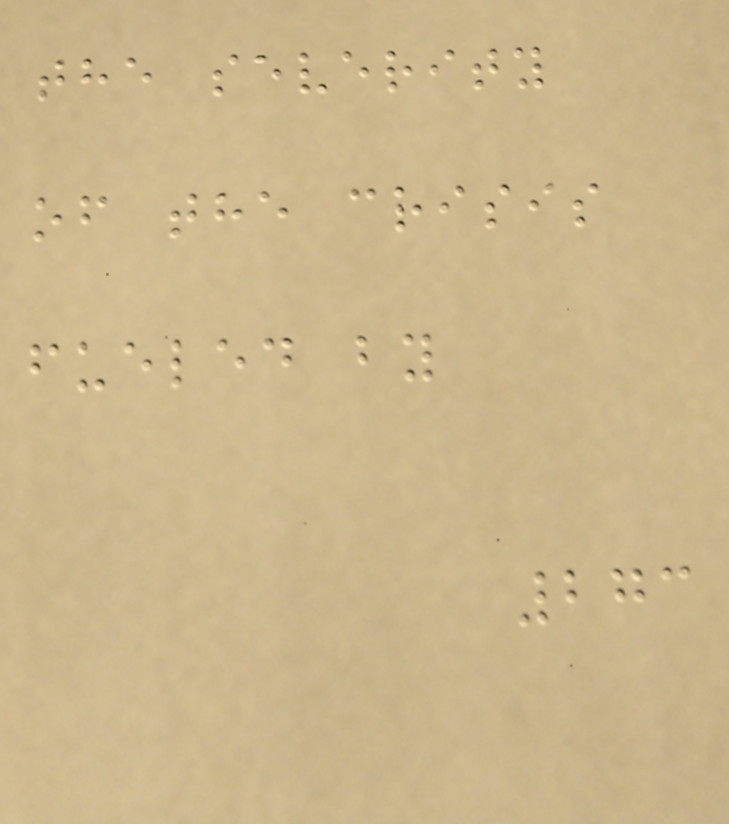the severity
of the crisis
fueled by
273
